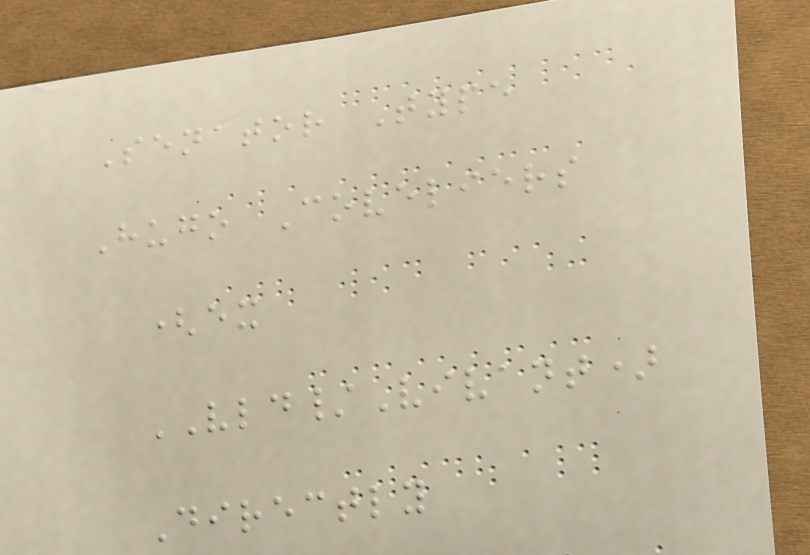Senator Type
Hugo Coveliers
(ex
VLD/Vivant)
Directly
